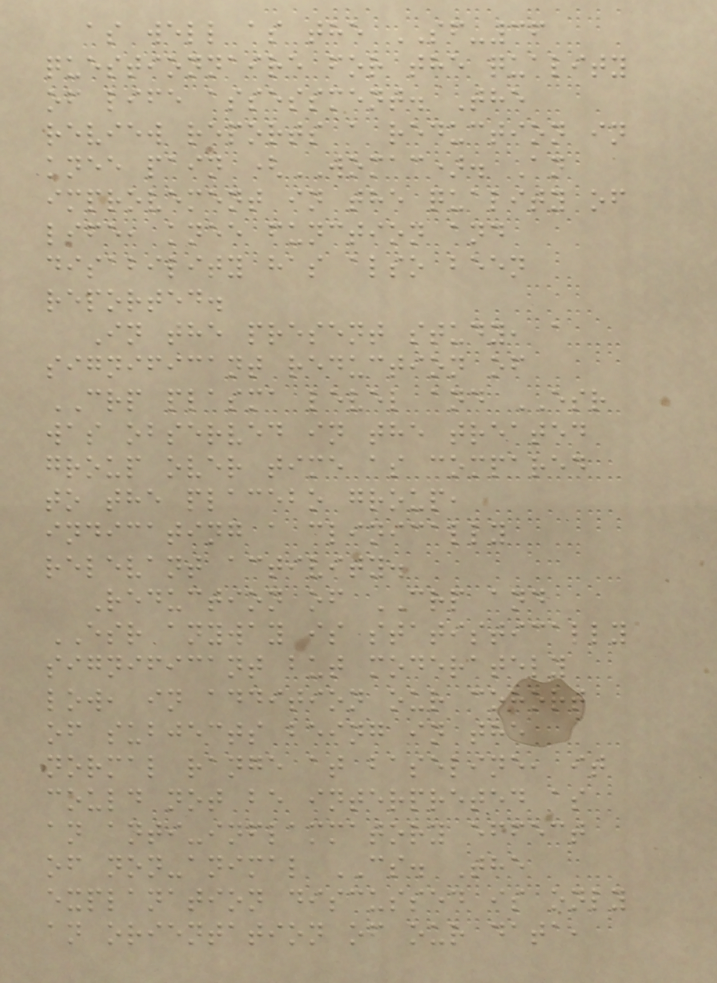as well as the SF-36
questionnaire for the quality
of life assessment. The
review reports a reduction in
knee pain (WOMAC). An
improvement in the quality of
life, knee function and
disability has also been
reported.
In the present study, a
significant reduction of
CRP plasma level and ESR
was observed in the treated
group over time as compared
to the placebo group,
indicating a clinically
relevant activity.
Reduction of CRP and
ESR anyway is statistically
significant but moderately
low, in addition our cohort
of subjects being in the
normal range at baseline, it
could not be interpreted as
an anti-inflammatory effect
of non-animal CS. The
explanation discussed is only
an orientation of our data,
